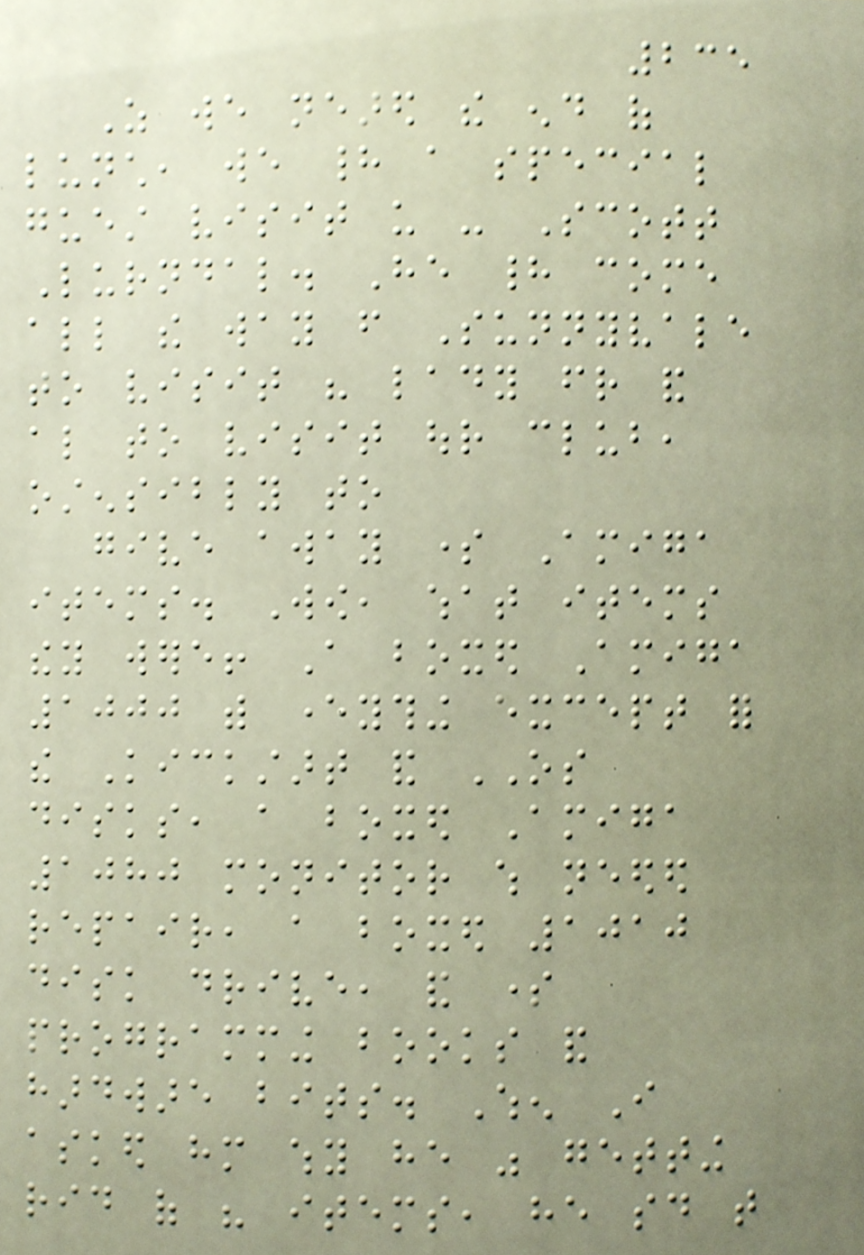235
As we neared the end of
lunch, we had a special
guest visit us - Scott
Lurndal. He had come
all the way from Sunnyvale
to visit his lady friend and
also to visit our club,
ostensibly to
give away some Amiga
items. Wow, what items
they were! A boxed Amiga
1000 with everything except for
the Kickstart and OS
disks, a boxed Amiga
1080 monitor which needed
repair, a boxed 1010
disk drive, and some
programming books and
hardware bits. When I
asked him why he was getting
rid of his items, he said that
